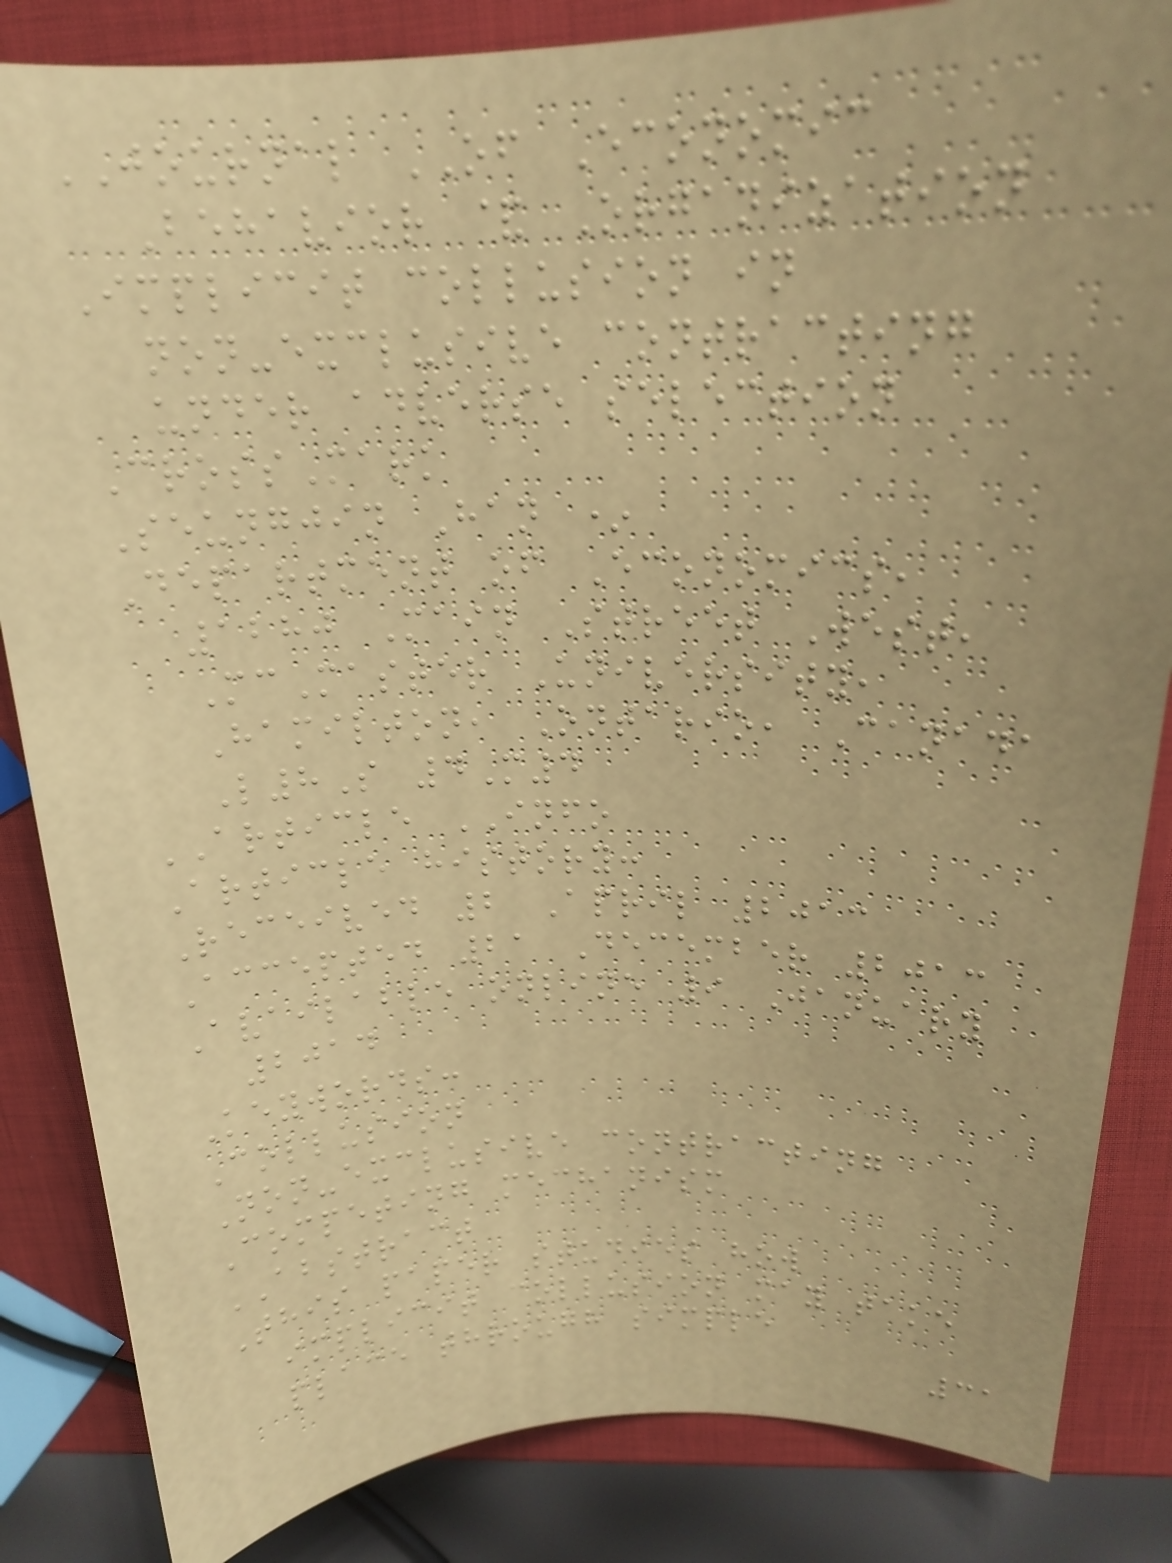JOURNAL OF Economic
Behavior & Organization
Implicit collusion in
non-exclusive contracting
under adverse selection
CrossMark
Seungjin Han *
Department of Economics,
1280 Main Street West,
McMaster University,
Hamilton, Ontario, Canada
L8S 4M4
ARTICLE INFO
Article history:
Received 2 April 2013
Accepted 21 December 2013
Available online 9 January
2014
Keywords:
Collusion
Non-exclusive contracting
Competing mechanism
ABSTRACT
This paper studies how
implicit collusion may take
place through simple
31
